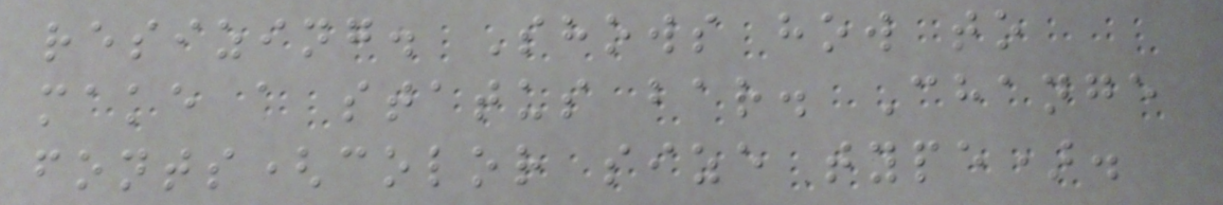resizing. Shows how to
make a status bar. Change
fonts(color size type).
